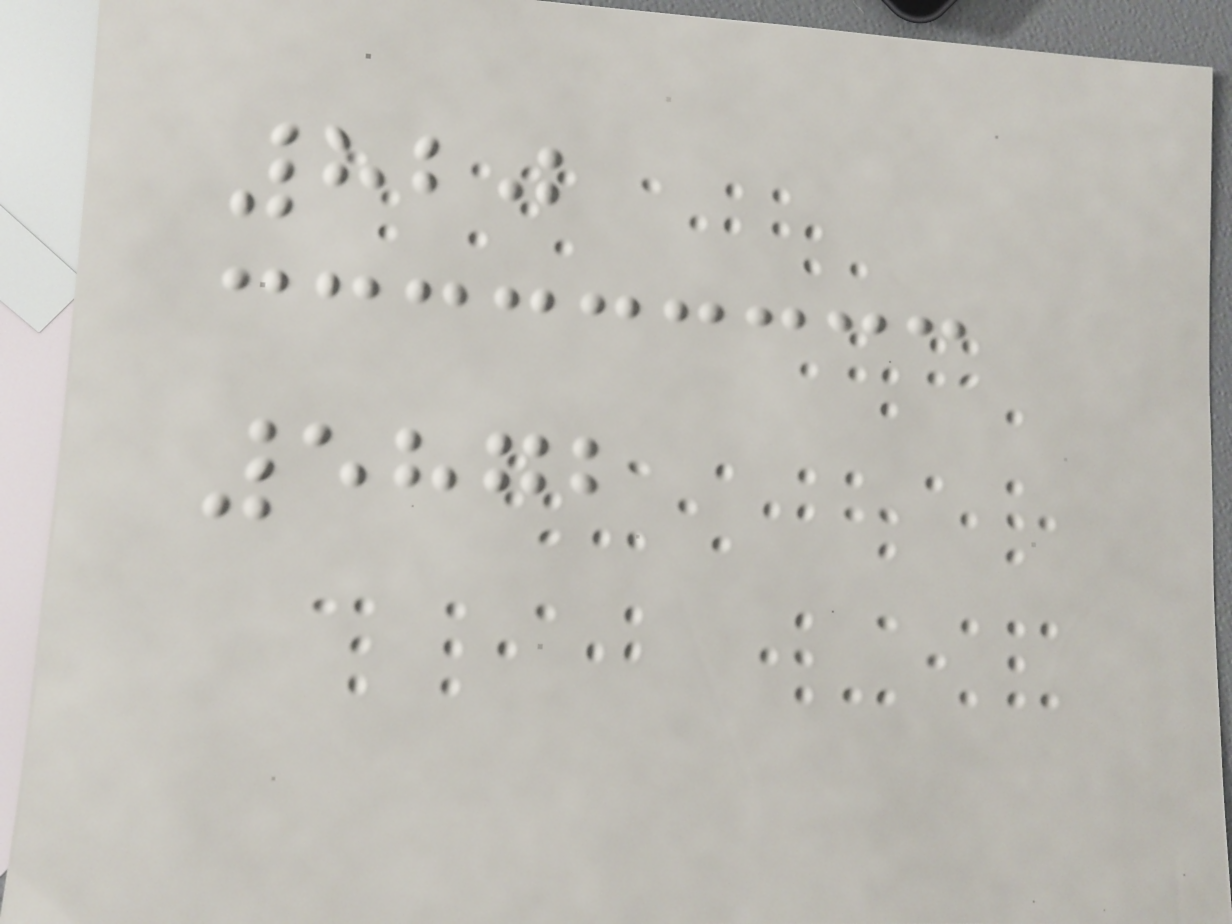820
5872
